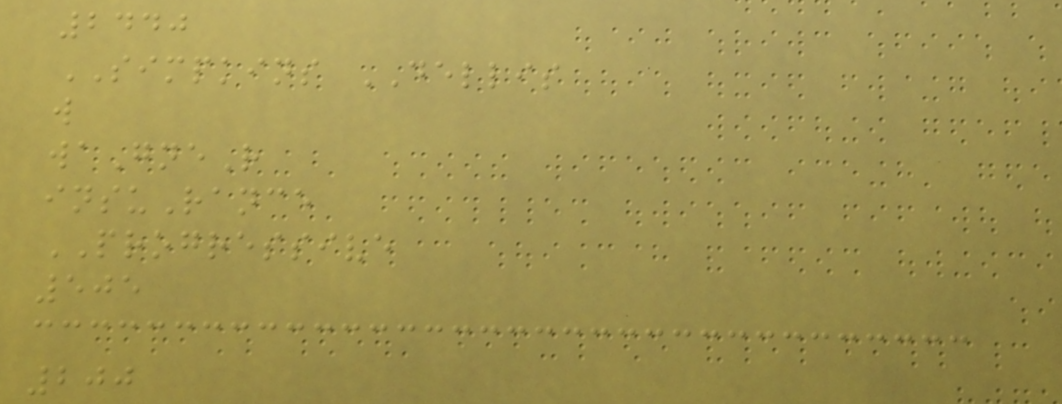2440
SIMPKINS DELLIS
w
waGneR
insuRance
PROGRESSIVE
505
200
